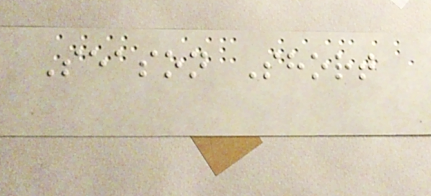Season Short
